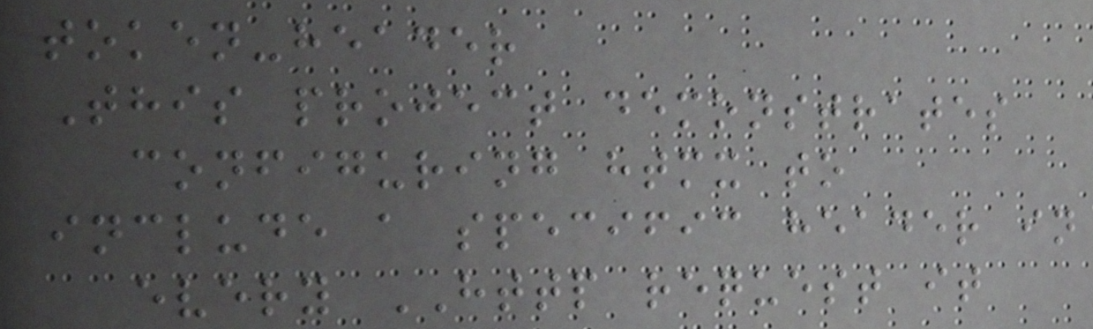token-header
This project demonstrates
configuring htmx to
include a specific header in
every HTTP request it
